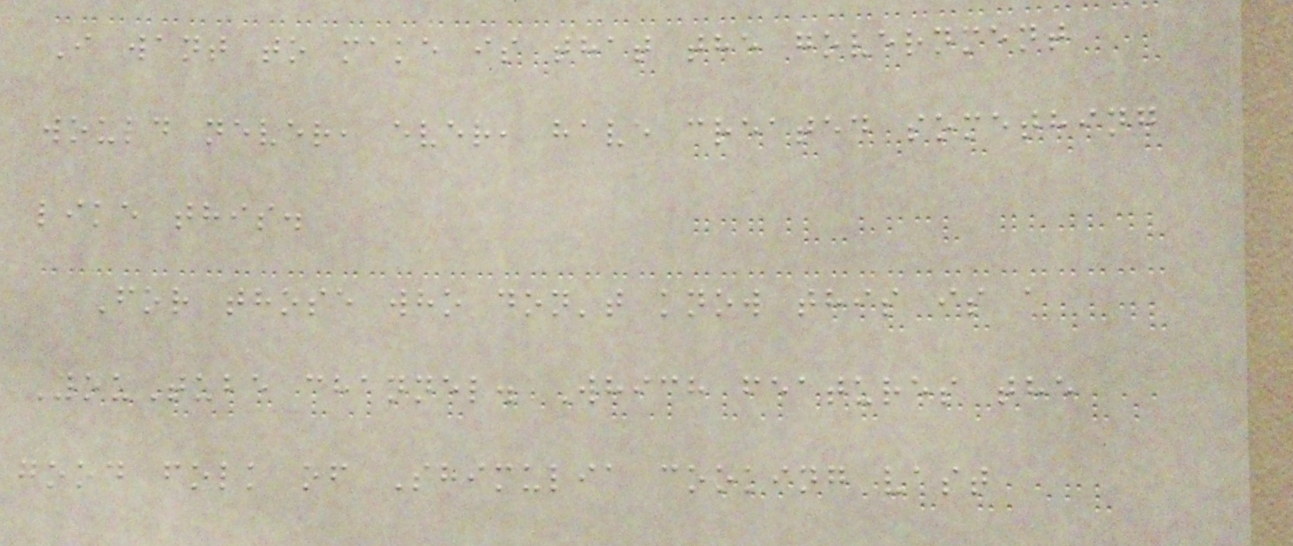I want to make is that the government
would never, ever, have created something
like this.
For those who don't know this is a
YouTube channel. Which features the
good folk of Shimulia cooking vast
